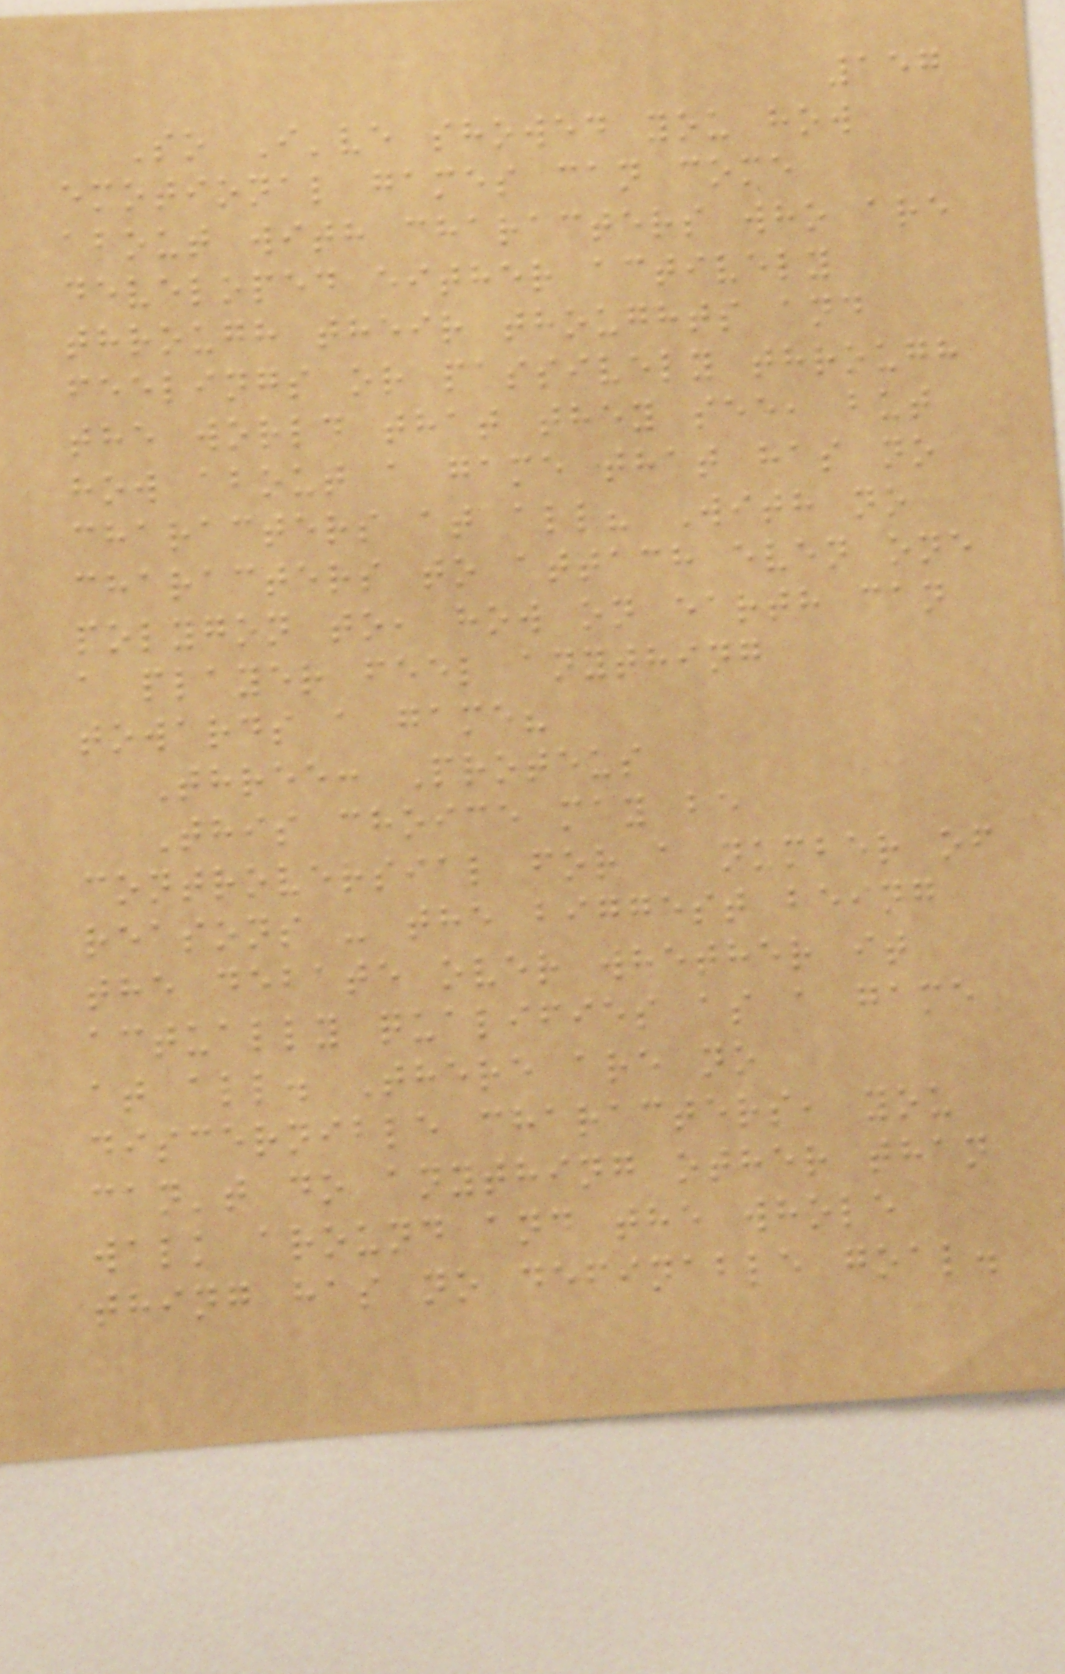157
So I've showed you how
emotional games can come
about with characters who are
developed either actively
through their thoughts and
feelings or passively through
the world that they see, but
how about a game that has no
characters at all? With no
characters to attach even one
polygon to, how on earth can
a player feel anything
towards a game?
Three: Proteus
This choice may be
controversial for a number of
reasons - the biggest being
the debate over whether it
actually qualifies as a game
at all. There are no
discernible characters, you
can't do anything other than
walk around and the whole
thing has no definable goal.
